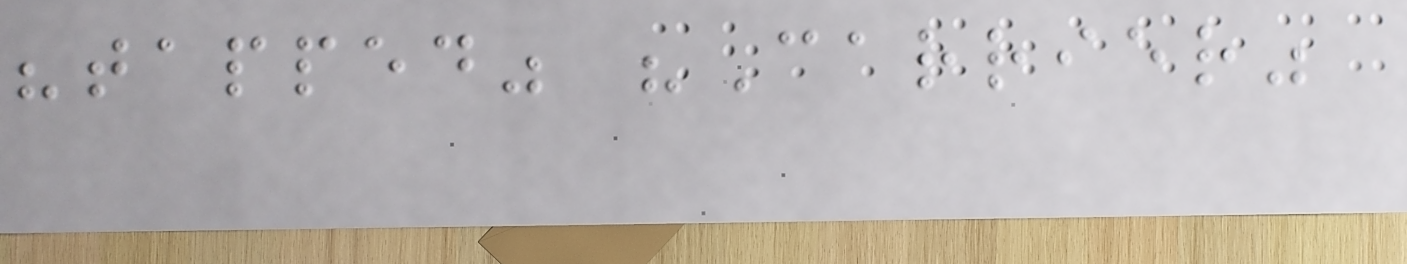"tapped" "Carrier"
